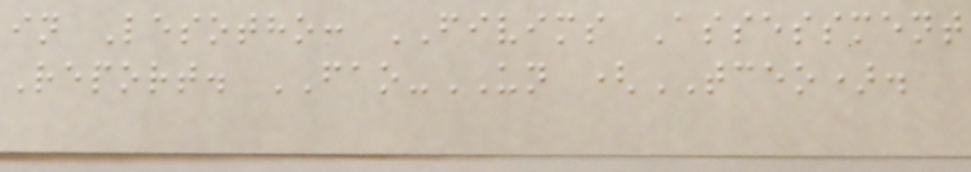in Lesotho: FIVIMS Assessment
Report. FAO-UN (TCEO).
